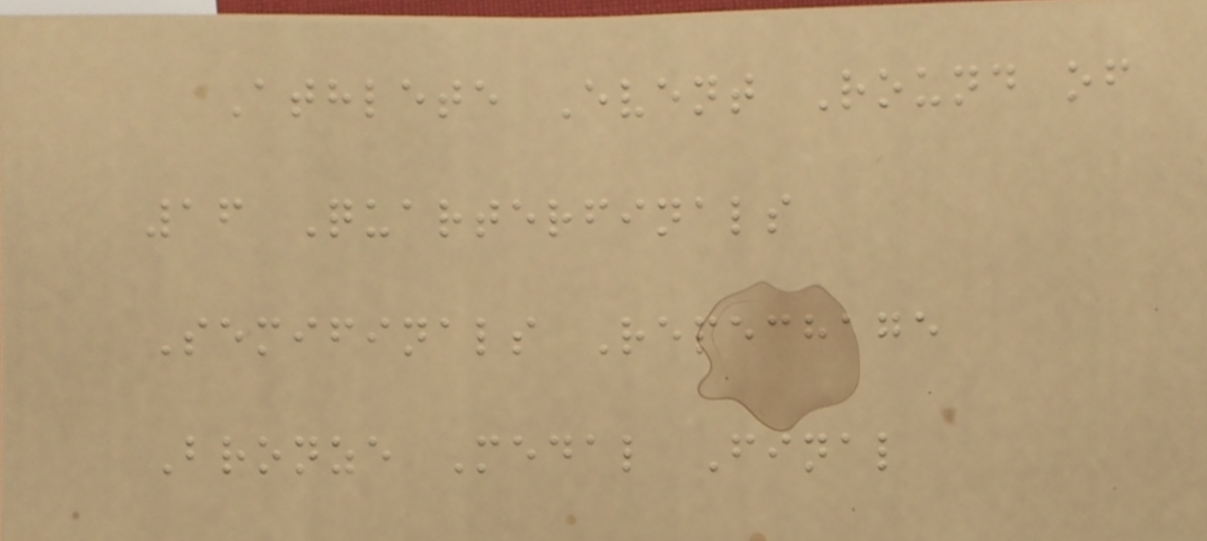Athlete Event Round of
16 Quarterfinals
Semifinals Repechage
Bronze Medal Final
